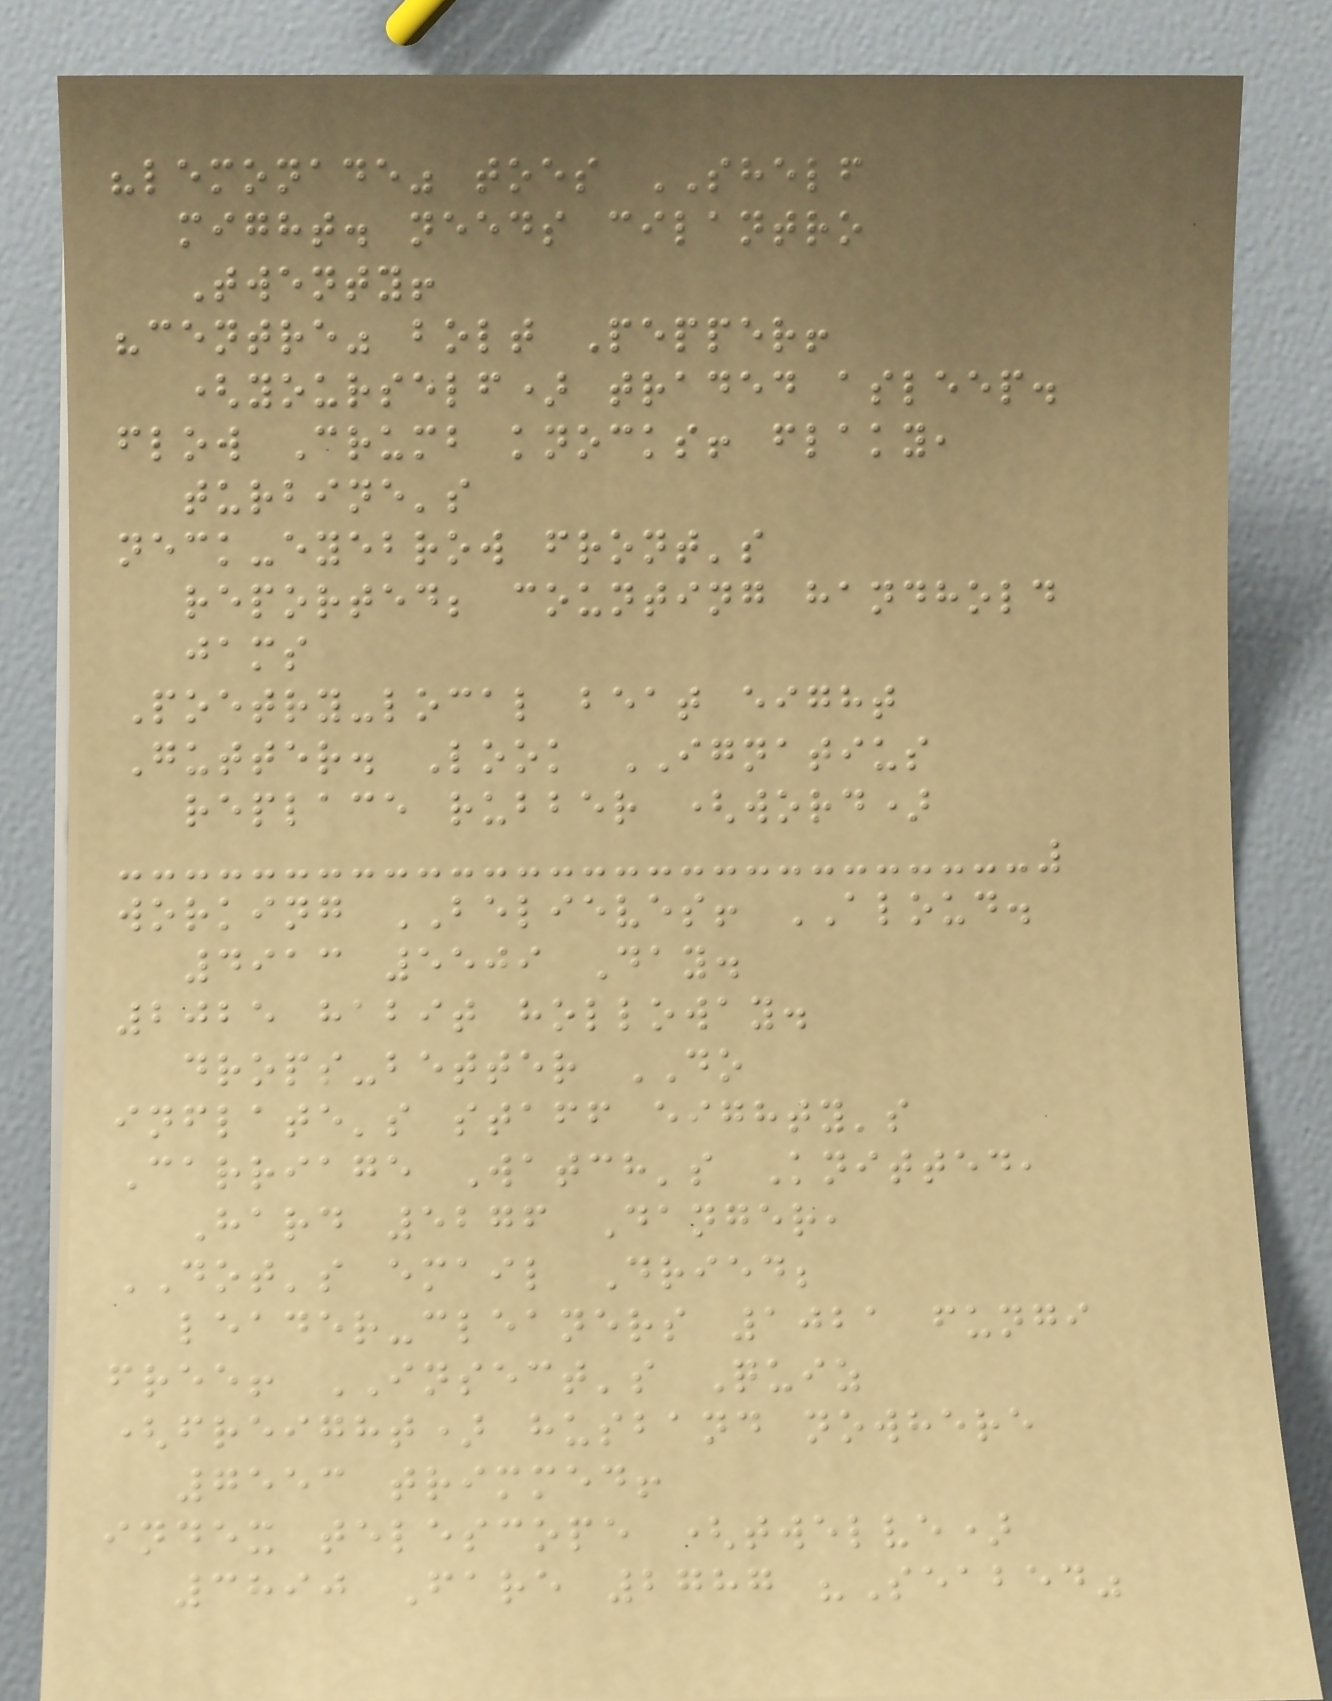"lemonade" toes SHELF
might. needs cilantro
Twenty!
"centre" bolt Pepper!
(yourself) traded asleep.
flow Crumb knocks! flaky,
turbine's
neck-eyebrow front's
reported; counting handhold
jams
Poetry-local beat eight
Gutter. Look IGNATIUS
replace rubber (word)
working BELIEVES! ALOUD.
4913 5509 Day.
2025 habit holloway.
drops-better DO
inflate's staff eighty's
Carriage Watch's Knitted,
Hard 5276 Danger,
DOT's email Dried;
leader-cleaners 1021 fungi
free! INSECT's Quiz
(freight) husband nowhere
7553 trimmed!
index telescope (twelve)
3890 Fare 2787 "Seabed"
